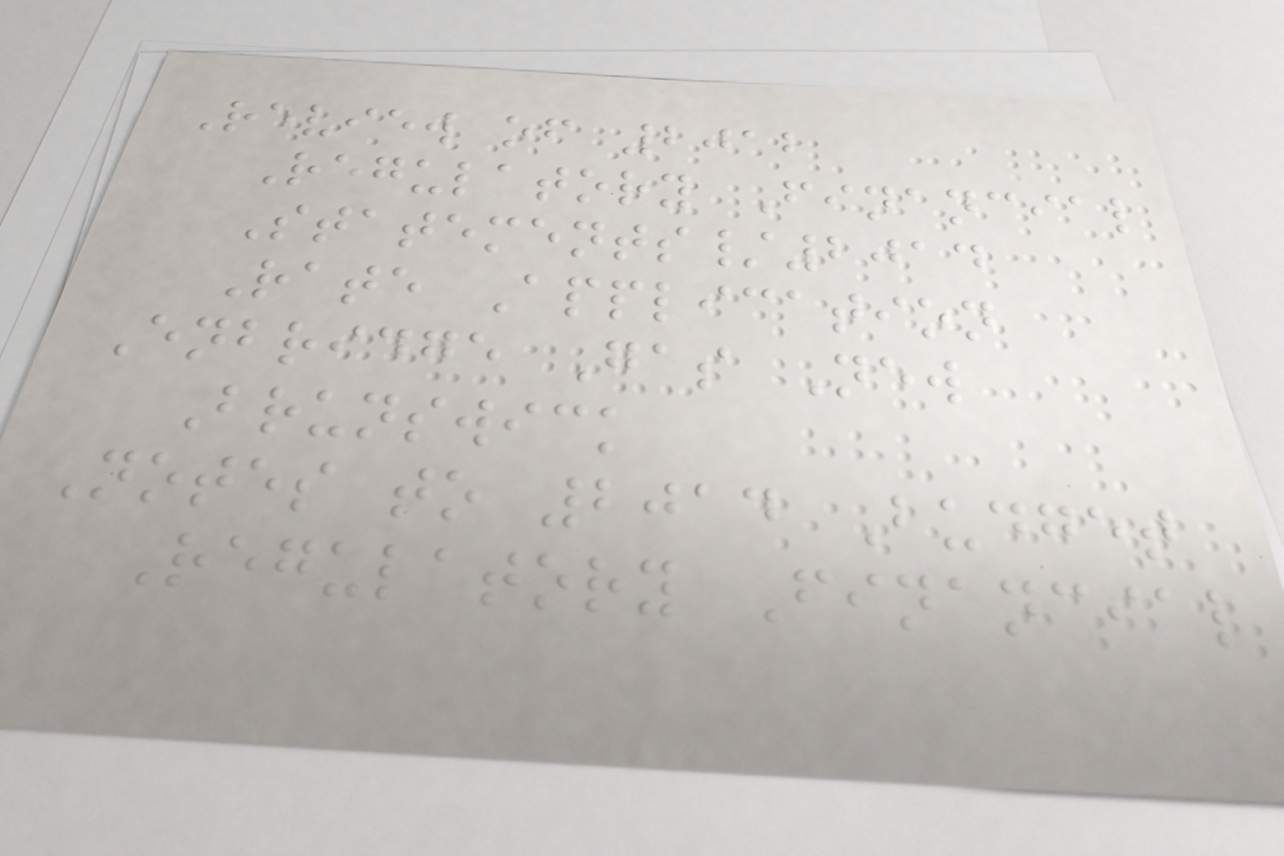Review of 2012
Regulatory Financial
Statements/2014
Rate Application
Enbridge Gas New
Brunswick
Notes to 2014 Budget
Regulatory Financial
